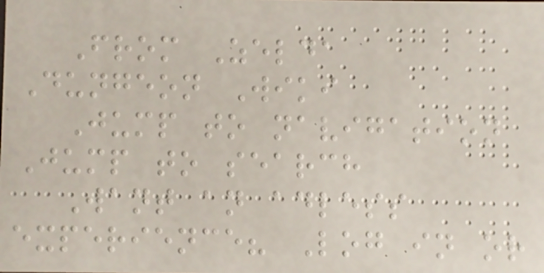From Zelda
Dungeon Wiki
Jump to navigation
Jump to search
Want an adless
experience? Log in or
